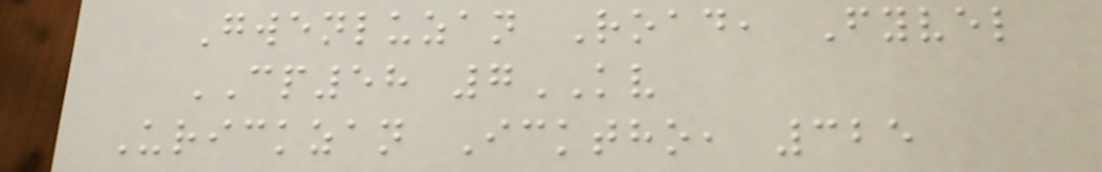Gwenluzan Road, Fyvel
CP58 7KV
Urickzan Icktho, 325
